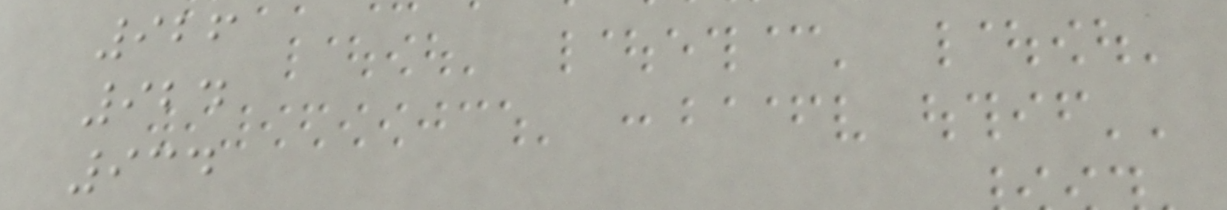926
924
934
